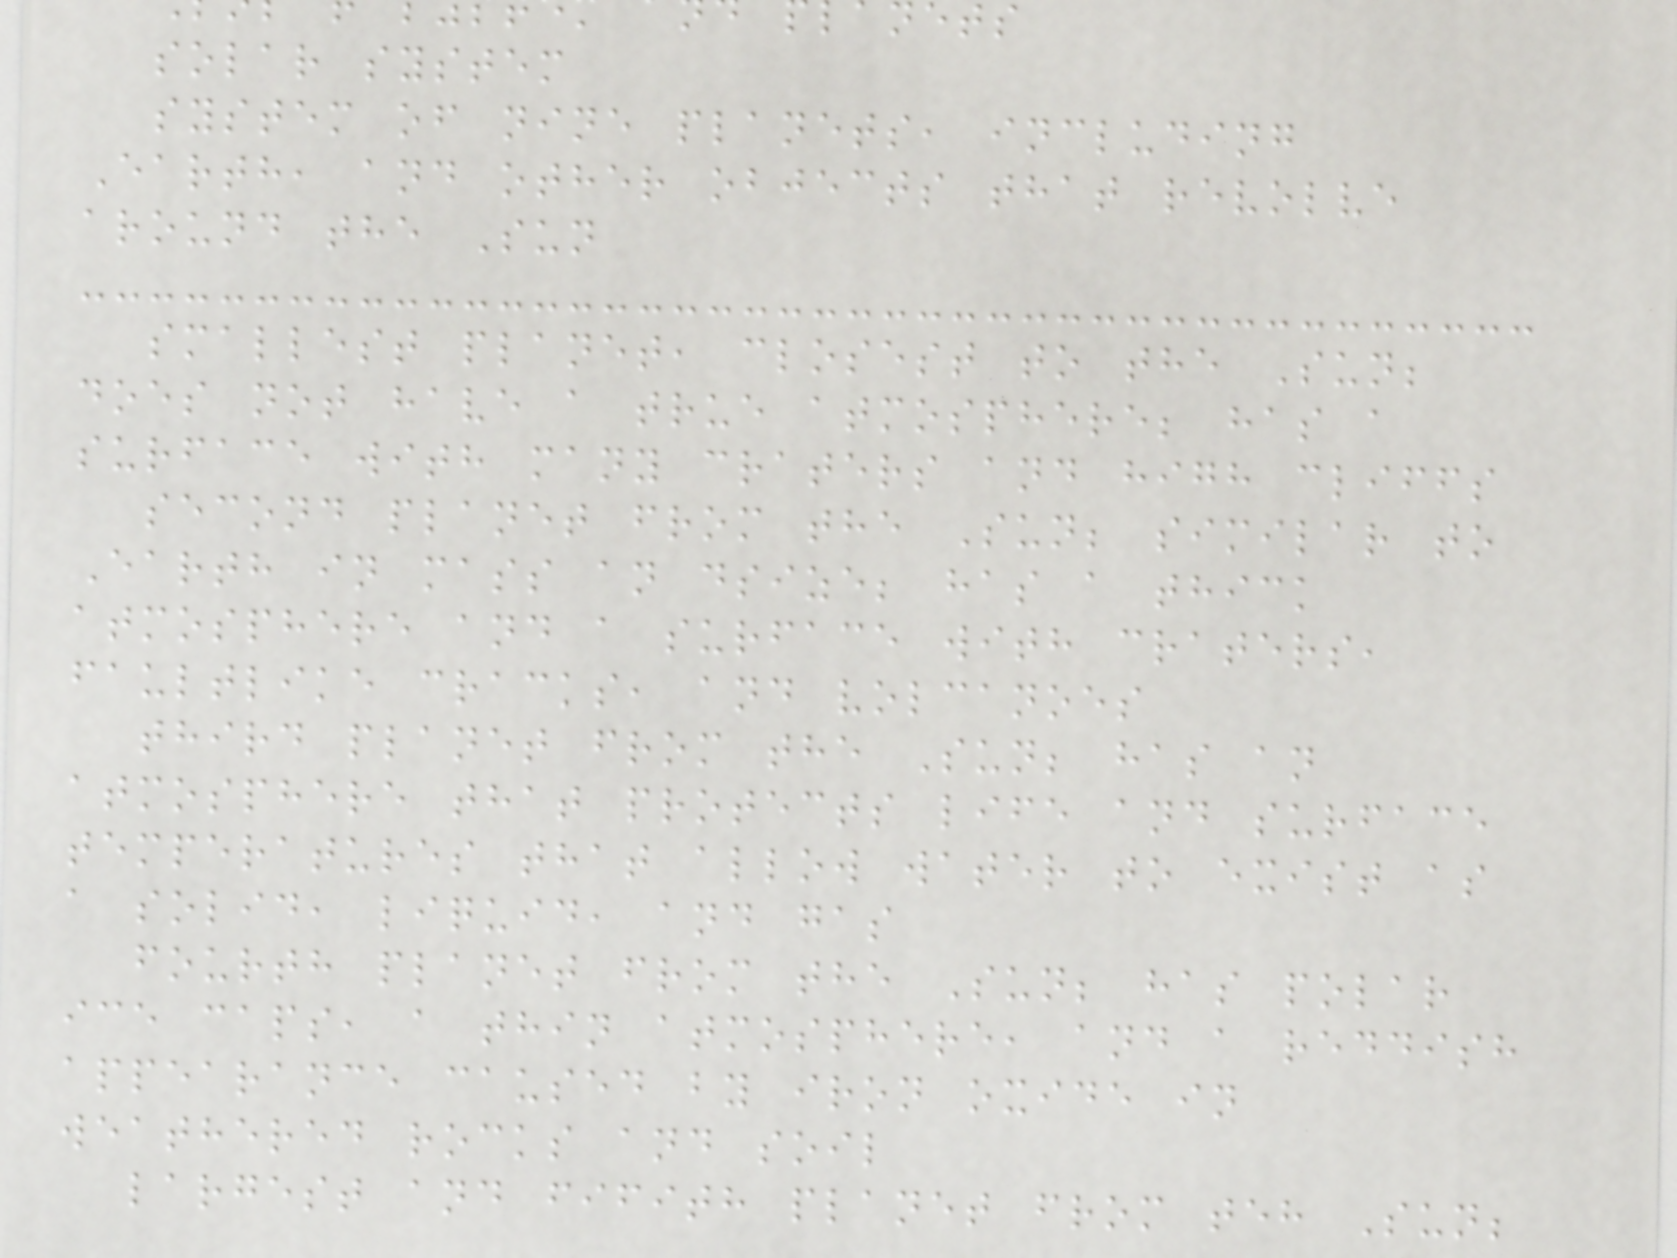solar system
system of nine planets, including
Earth, and other objects that revolve
around the Sun
smallest planet, closest to the Sun;
does not have a true atmosphere; has a
surface with many craters and high cliffs
second planet from the Sun; similar to
Earth in mass an dsize; has a thick
atmosphere and a surface with craters,
faultlike cracks, and volcanoes
third planet from the Sun; has an
atmosphere that protects life and surface
temperatures that allow water to exist as
a solid, liquid, and gas
fourth planet from the Sun; has polar
ice caps, a thin atmosphere, and a reddish
appearance caused by iron oxide in
weathered rocks and soil
largest and fifith planet from teh Sun;
